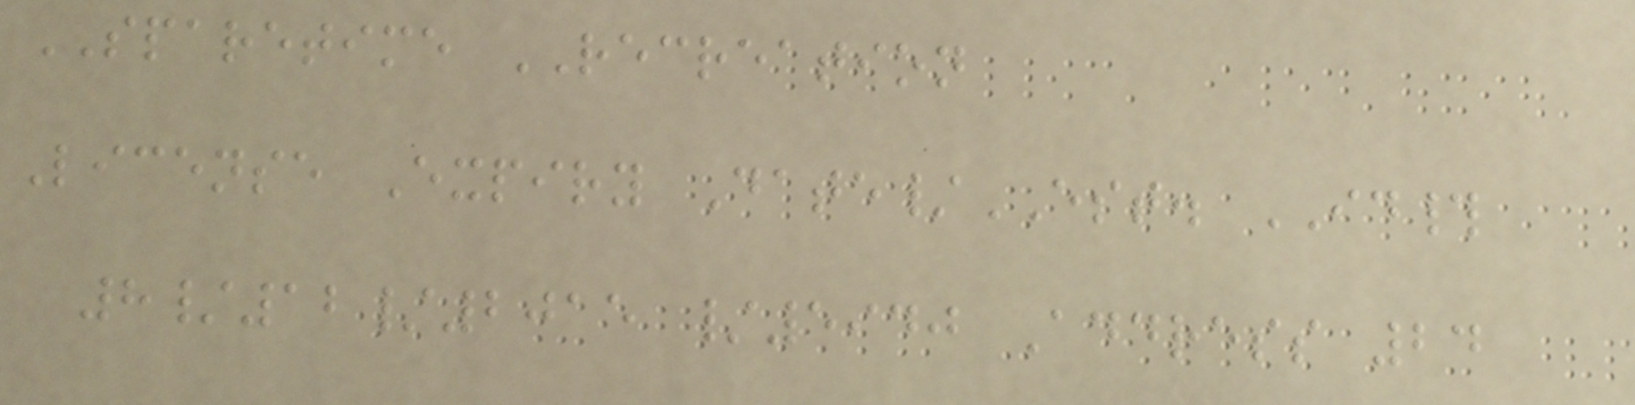SPARETIME RECREATION
License Expiry Date/EST. ID#
8/12/2015 /5940 Address 24
